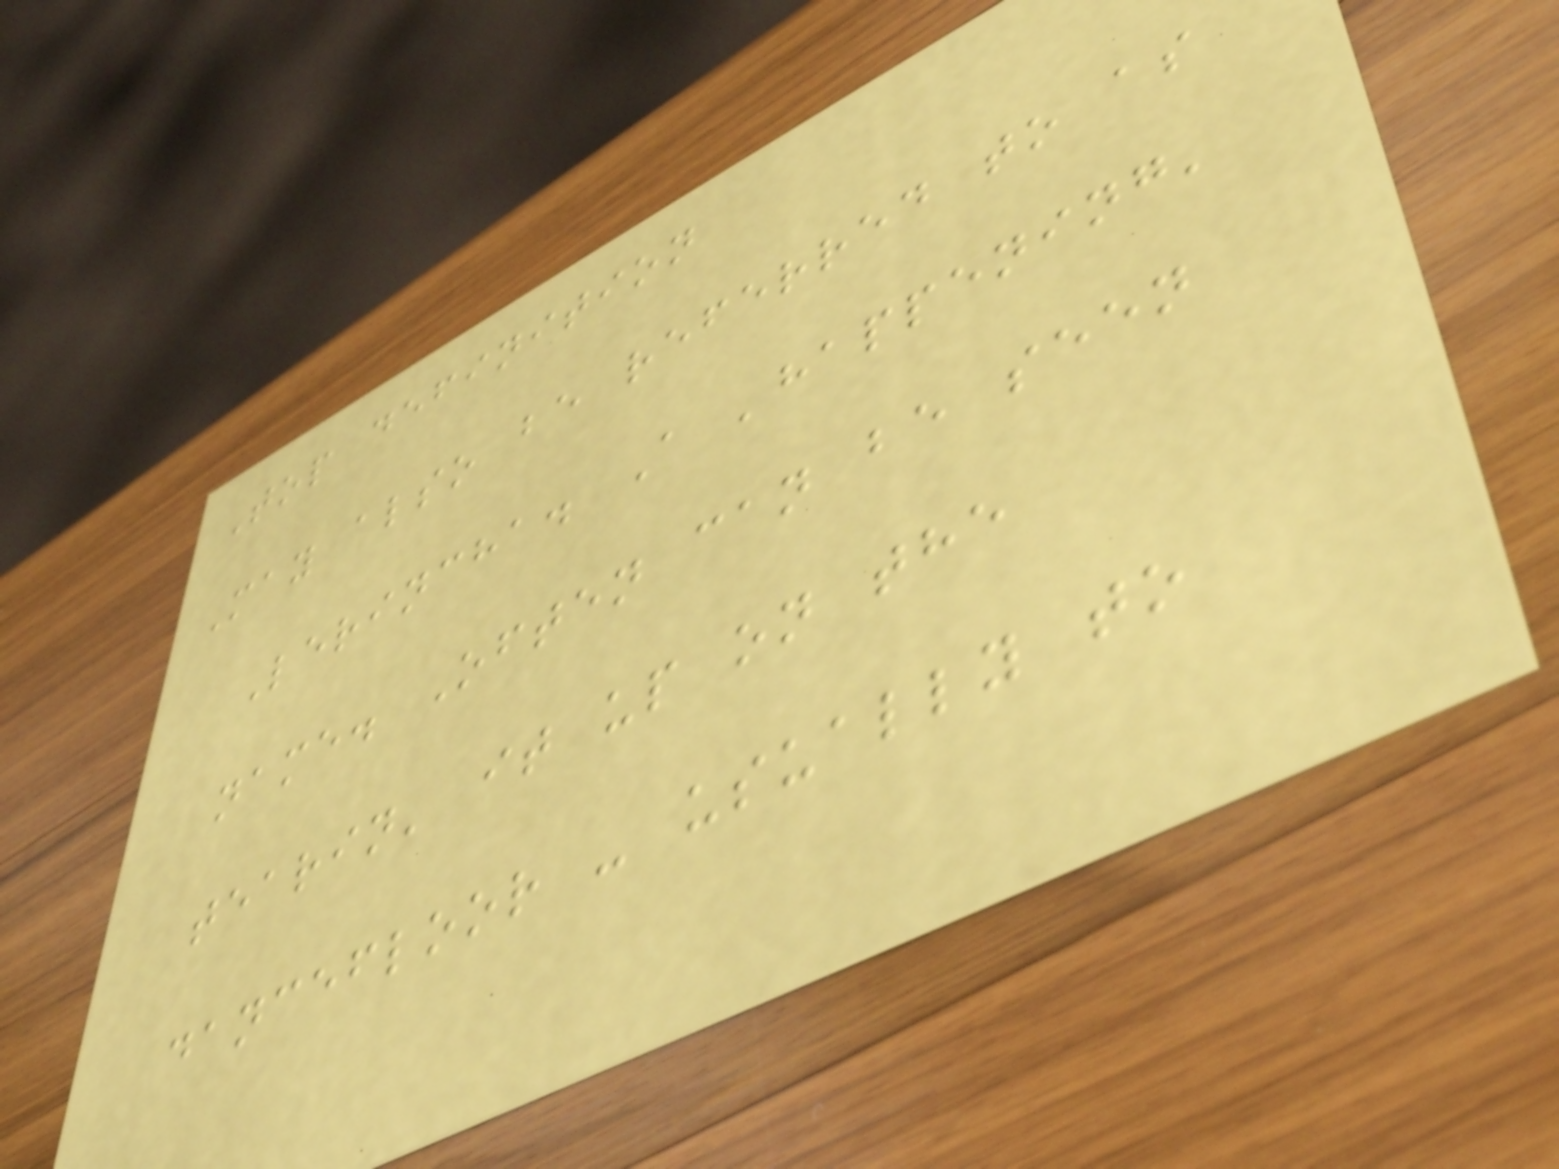Top definition
May also be referred to as
Lerincha. A 'happening'
name. Often can be seen
tearin' it up on the
dancefloor - usually to
